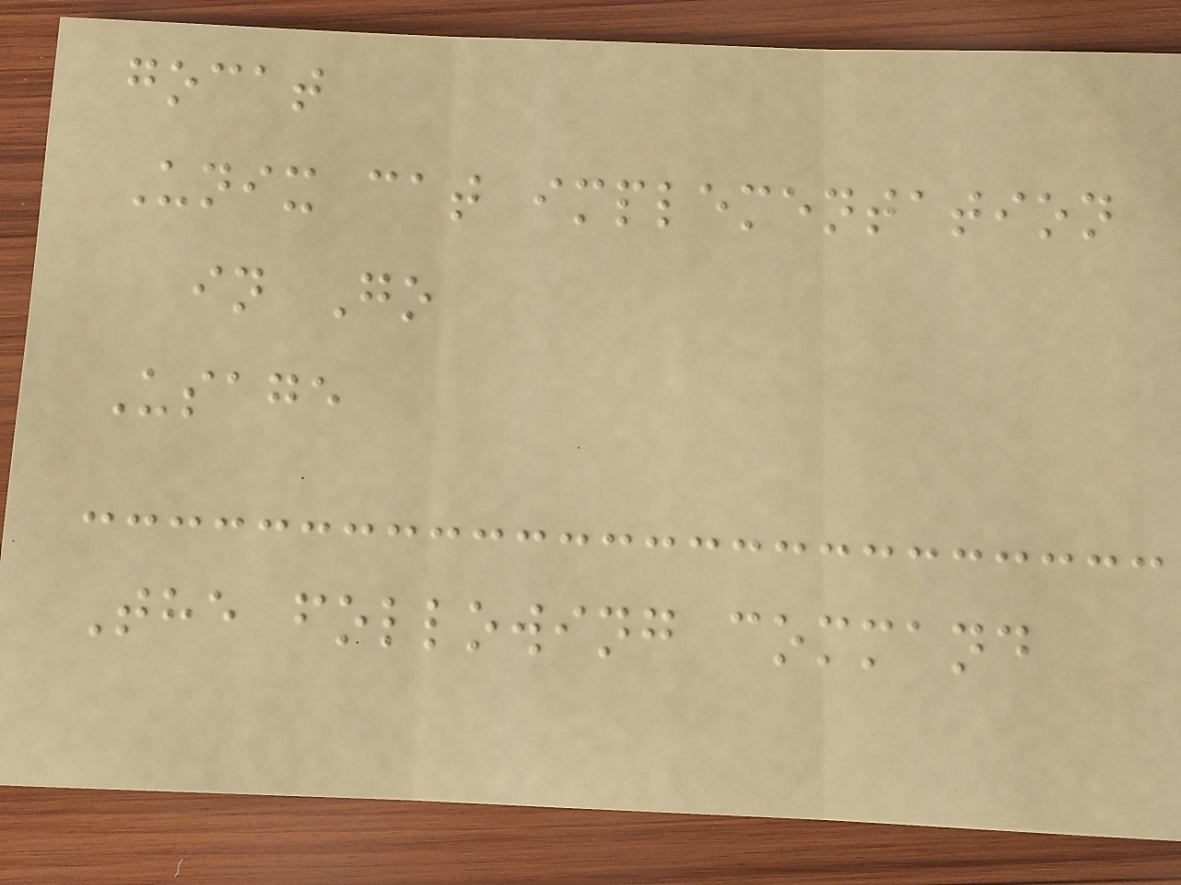gocat
Unix cat implementation
in Go
Usage
The following command
